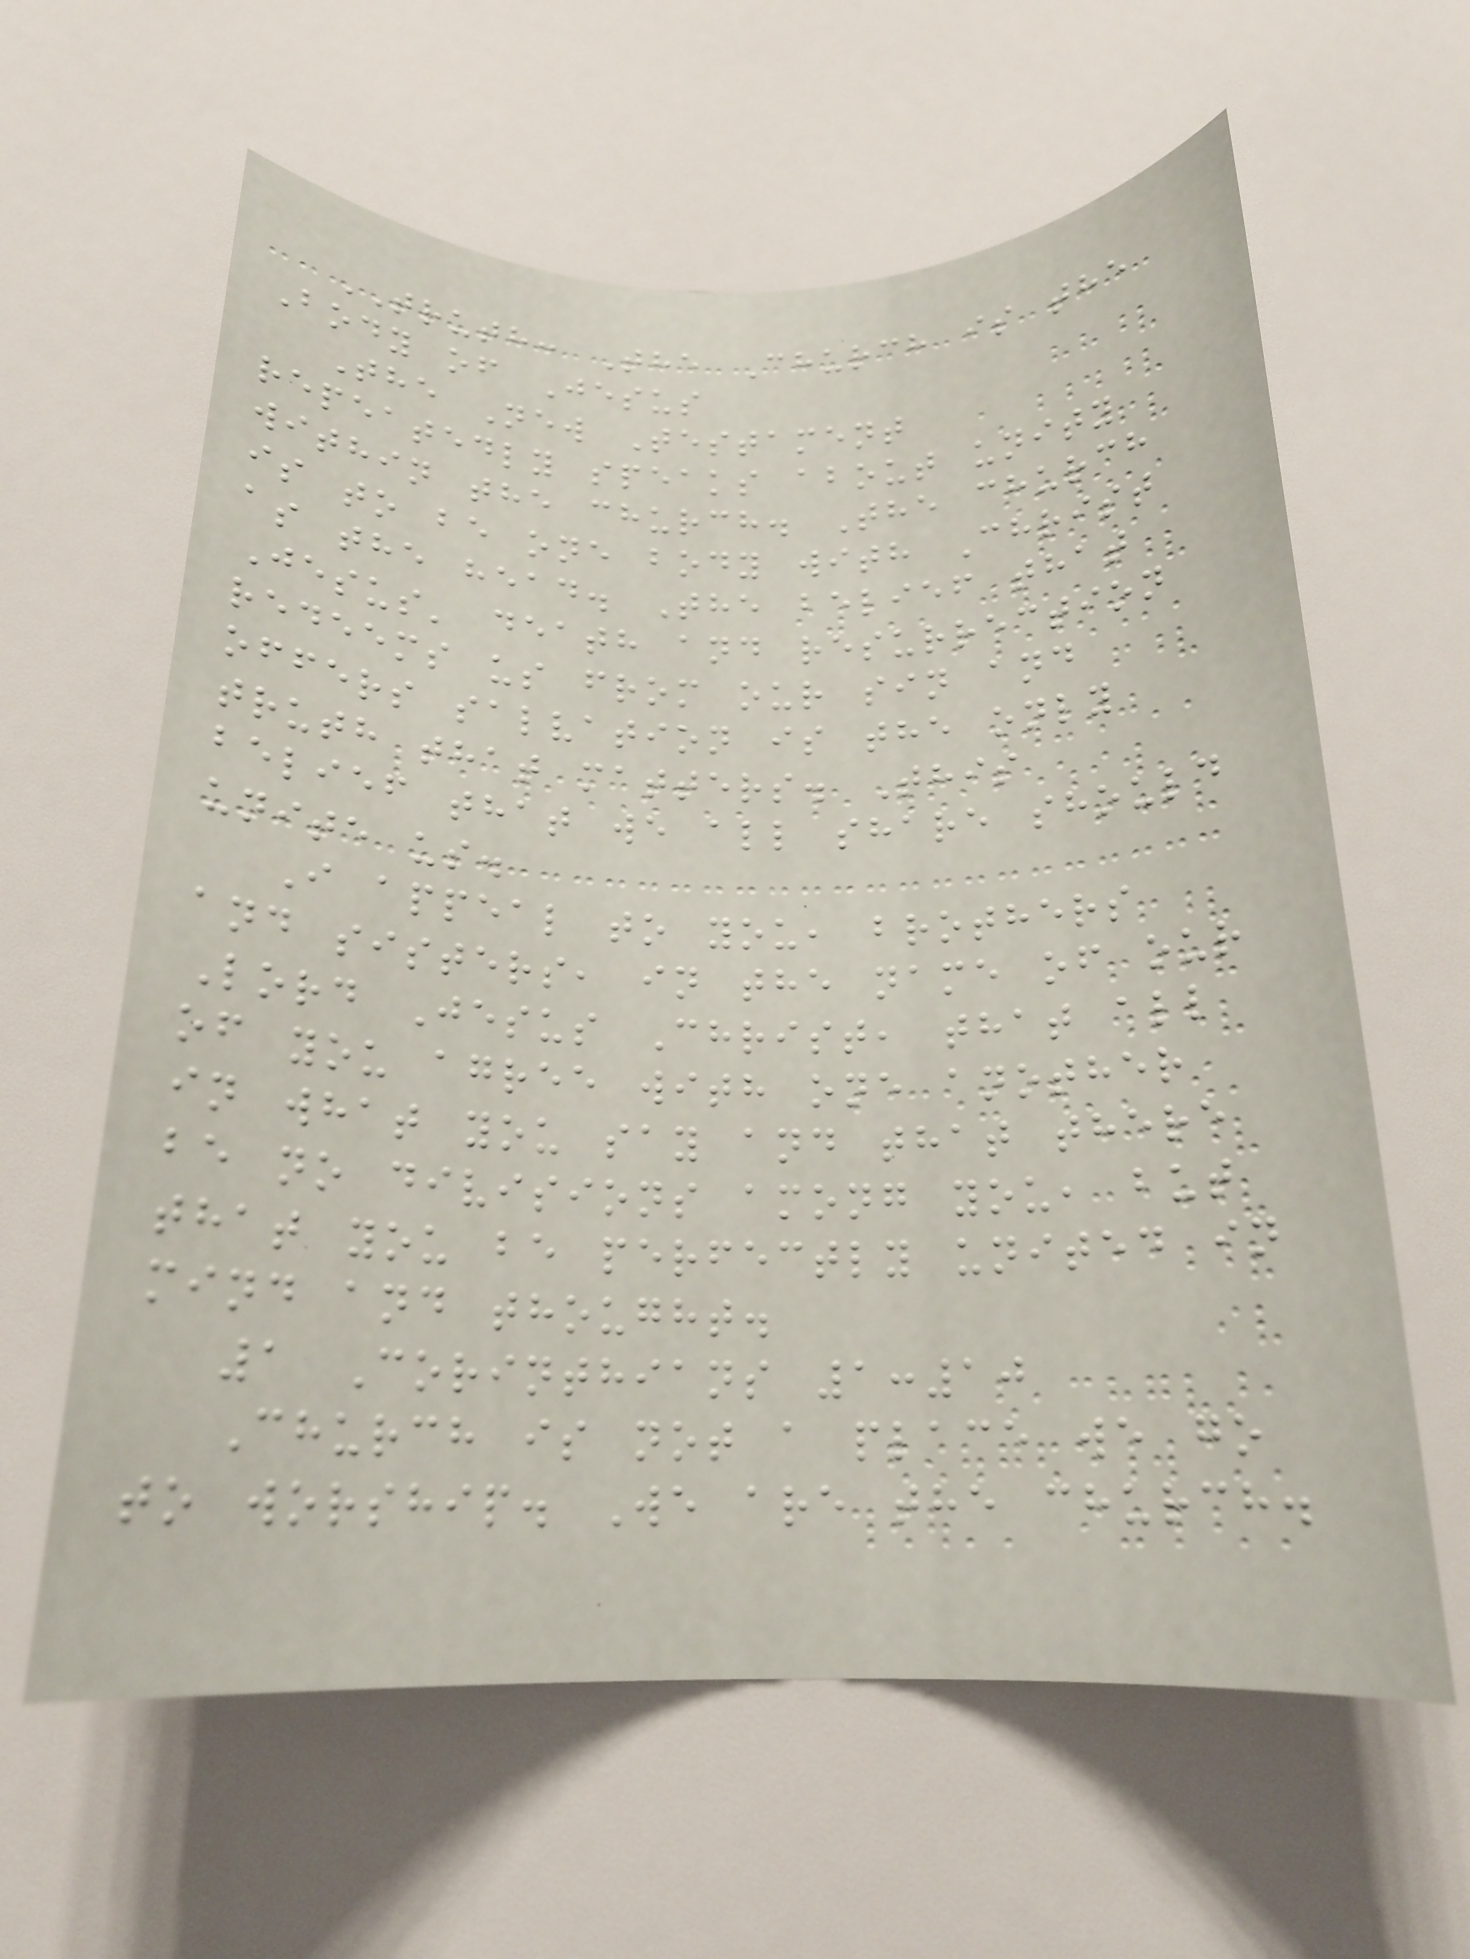TRUTH: The Church is the
Body of Jesus
The New Testament
repeatedly speaks about unity
within the church. The church
is to be one body with Christ
as the head. The belief that
Jesus' death and resurrection
redeems us from our sin and
offers salvation is the only
truth that matters. This
belief that we all share should
unite us.
I appeal to you, brothers
and sisters, in the name of our
Lord Jesus Christ, that all
of you agree with one another
in what you say and that there
be no divisions among you, but
that you be perfectly united in
mind and thought.
1 Corinthians 1:10
Church is not a place we go
to worship. We are the church.
